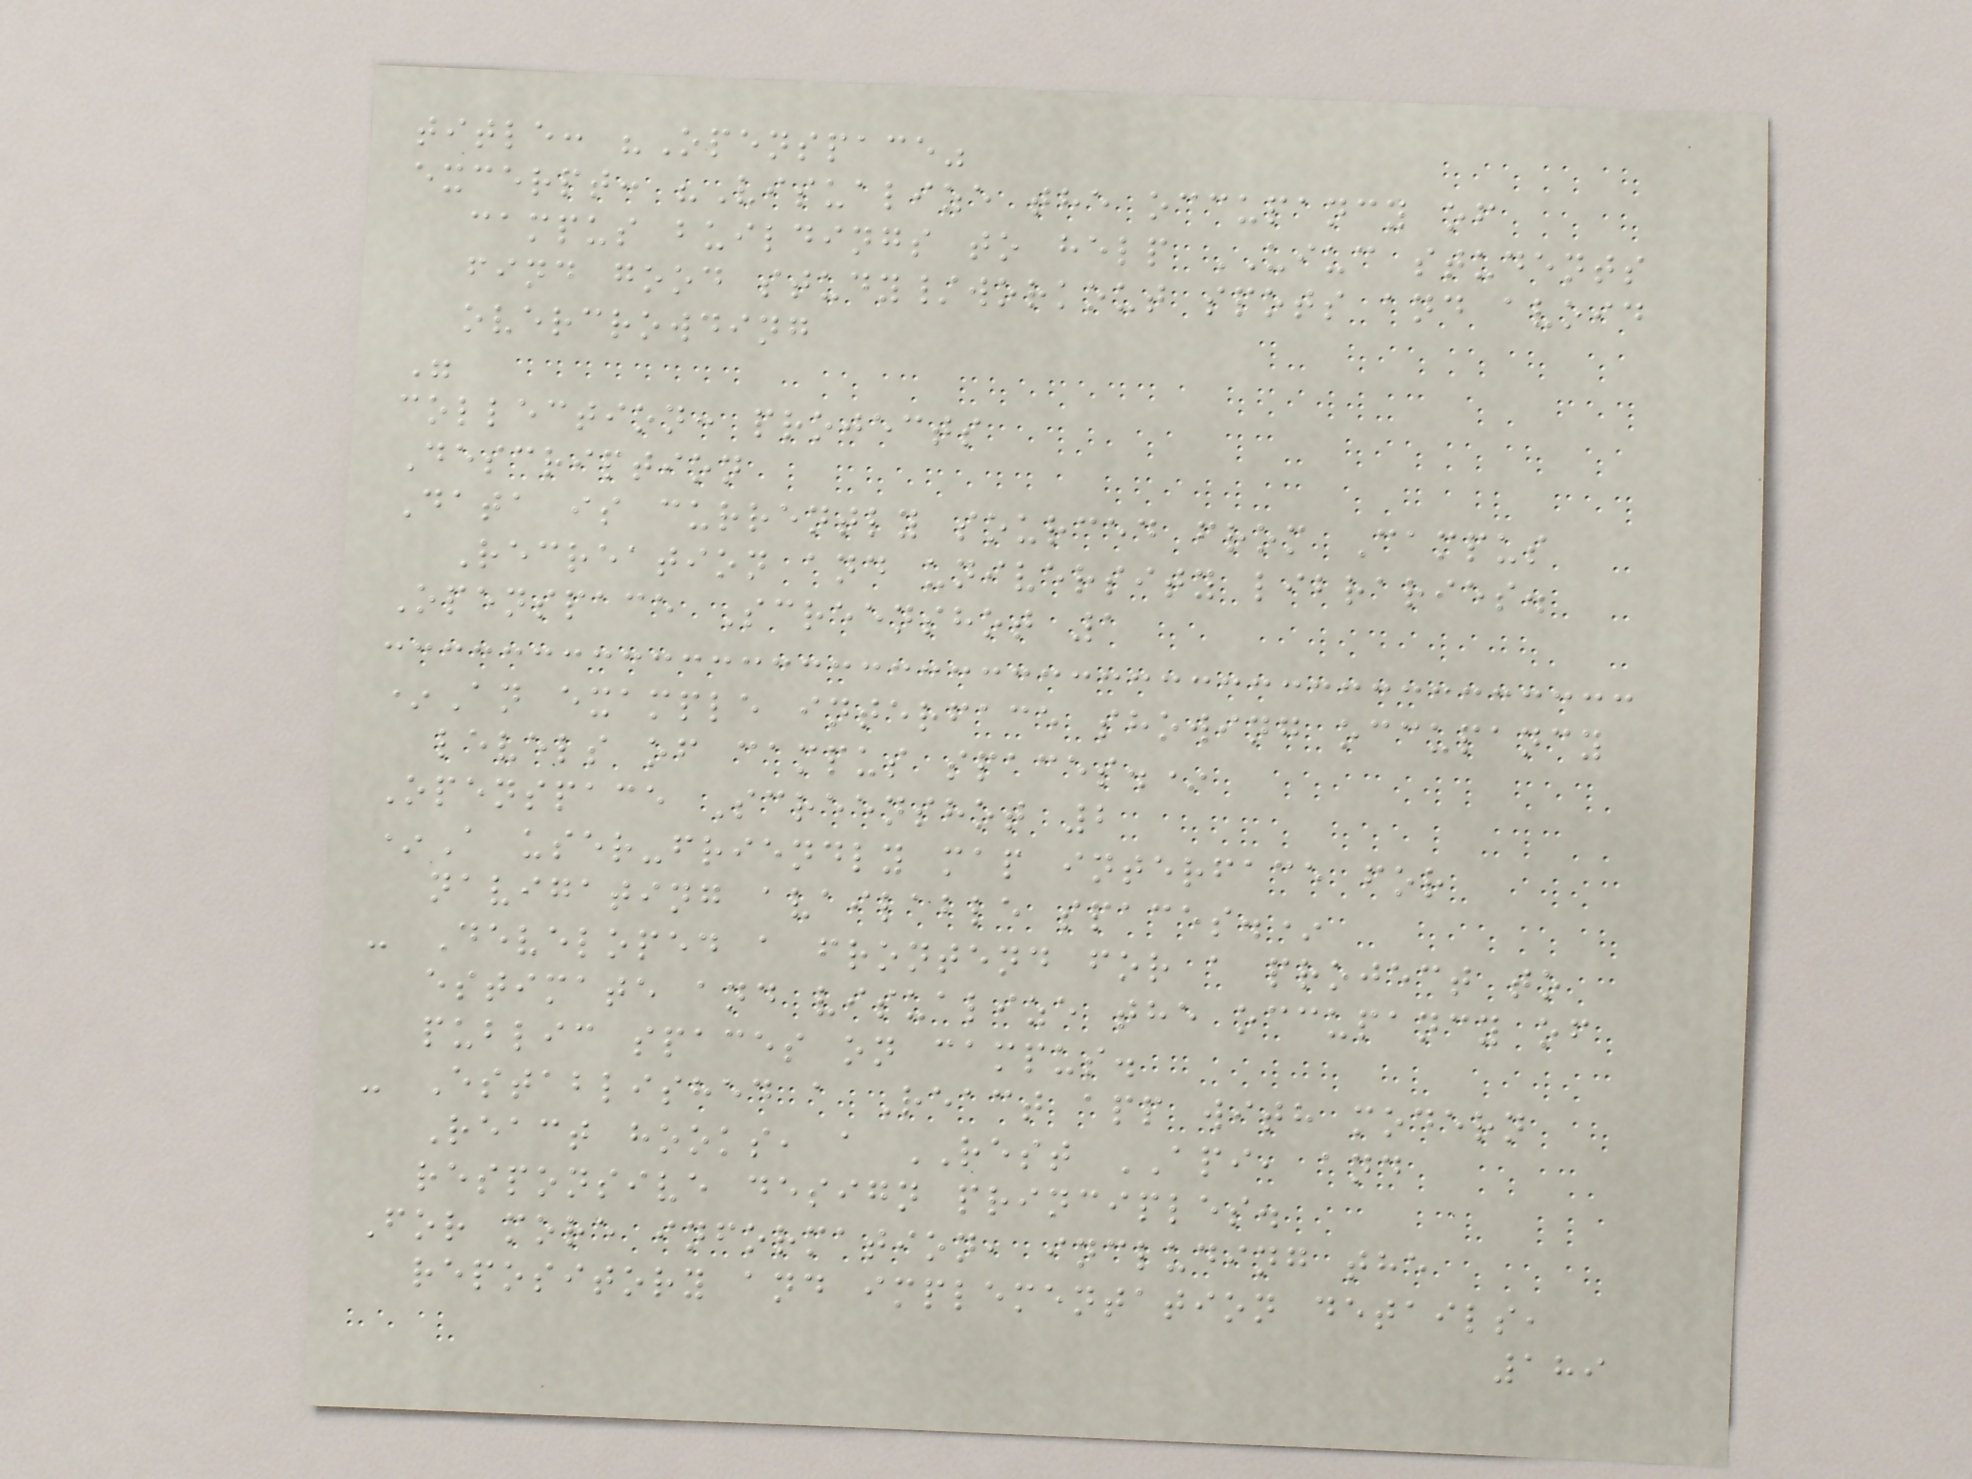title: "Openspace"
excerpt: "Visualize the occupancy of
campus buildings to help UIUC students
find good study/workout spots and avoid
overcrowding
"
collection: projects
Description
Data is currently sourced from Campus
Recreation and university libraries.
Openspace Screenshot 1
*An example interface showing occupancy
levels of campus spaces.*
Openspace Screenshot 2
*A user-friendly map interface for
navigating available spaces.*
- Developed a frontend for a project to
estimate and visualize the occupancy of
public spaces on campus.
- Established a React app with modern
React hooks, a REST API, and
responsive design principles.
For more information, including the
repository and implementation details,
189
